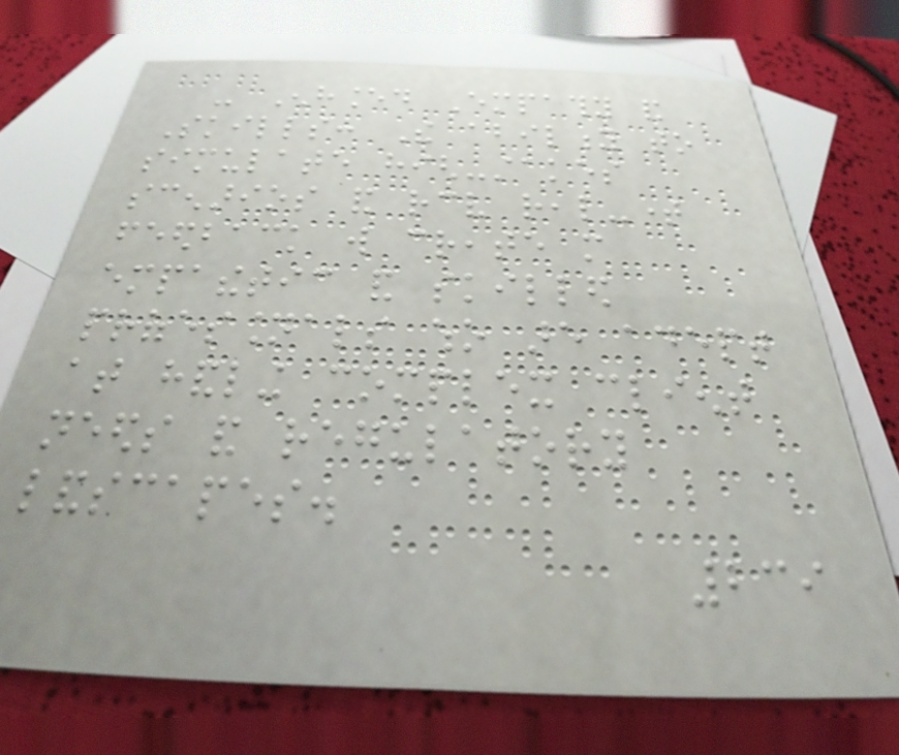- Enhanced Empathy and
Skills: The ability to
simulate high-stakes
scenarios and receive real-time
feedback will create more
empathetic and skilled
professionals who are adept
at handling complex client
needs and regulatory
landscapes.
239
